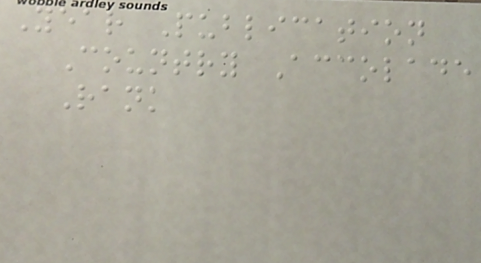Year Publication
Country Accolade
Rank
